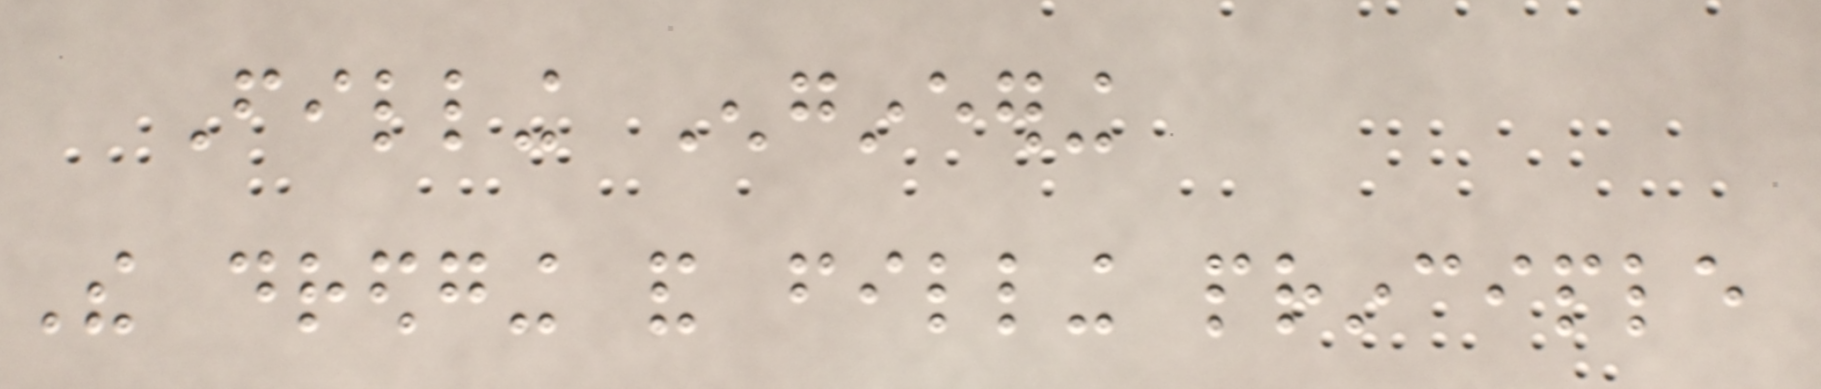Filling Engineering
The dredging and filling principle
